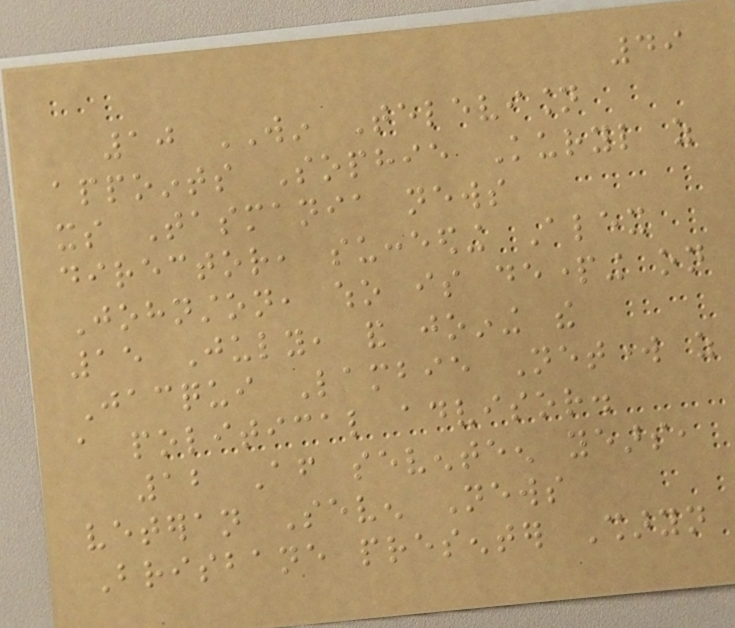49
10 WIN Television
appoints Sophie Kuryl as
its Tasmania news
director, succeeding Alex
Johnston, who is departing on
15 July, and joining the
Jacqui Lambie Network as
a political advisor.
12 After seventeen years,
veteran Seven News
Brisbane presenter Sharyn
